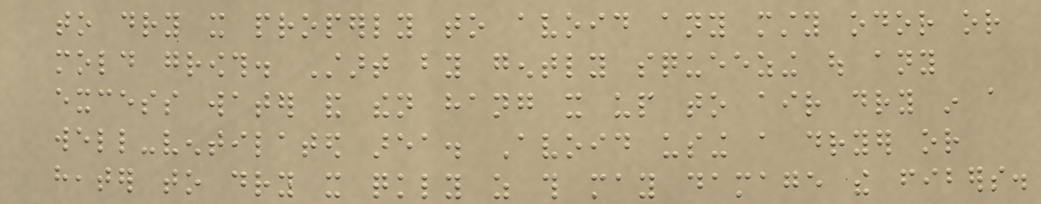to dry it properly to avoid any musty odor or
mold growth. Start by gently squeezing out any
excess water and then hang it up to air dry in a
well-ventilated area. Avoid using a dryer or
heater to dry it quickly as this may damage the fibers.
